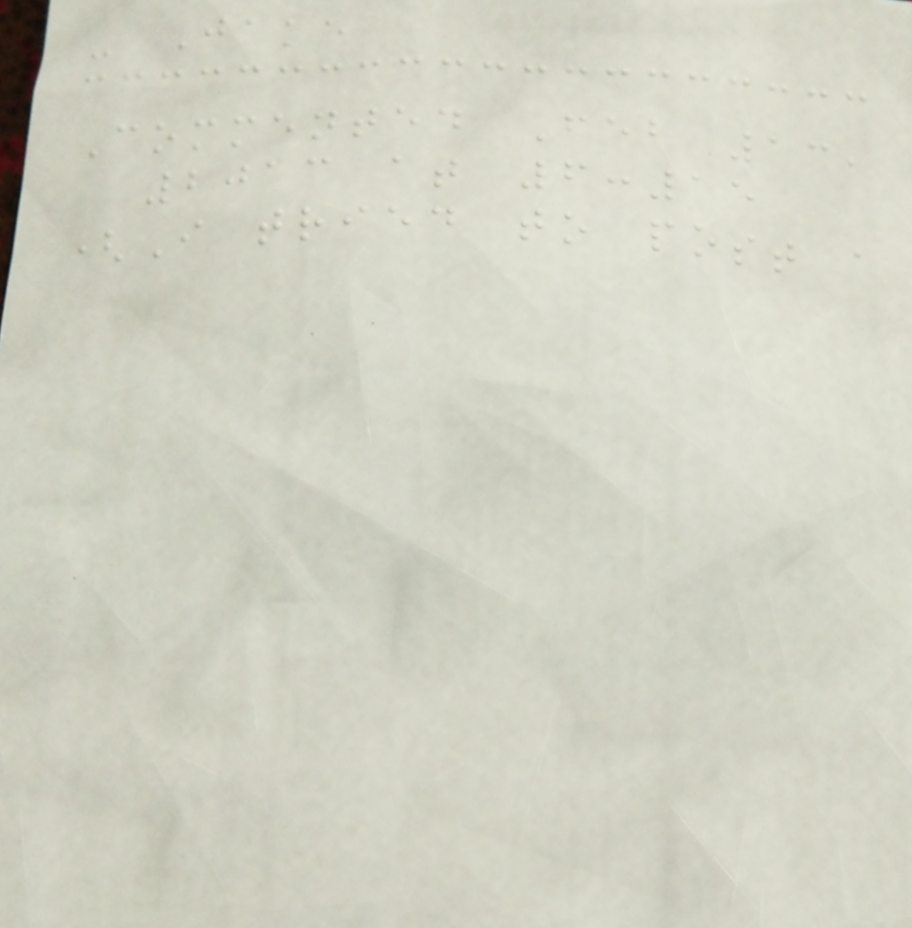- Jake
Commented Feb 13,
2013 at 6:15
(I tried to post a
